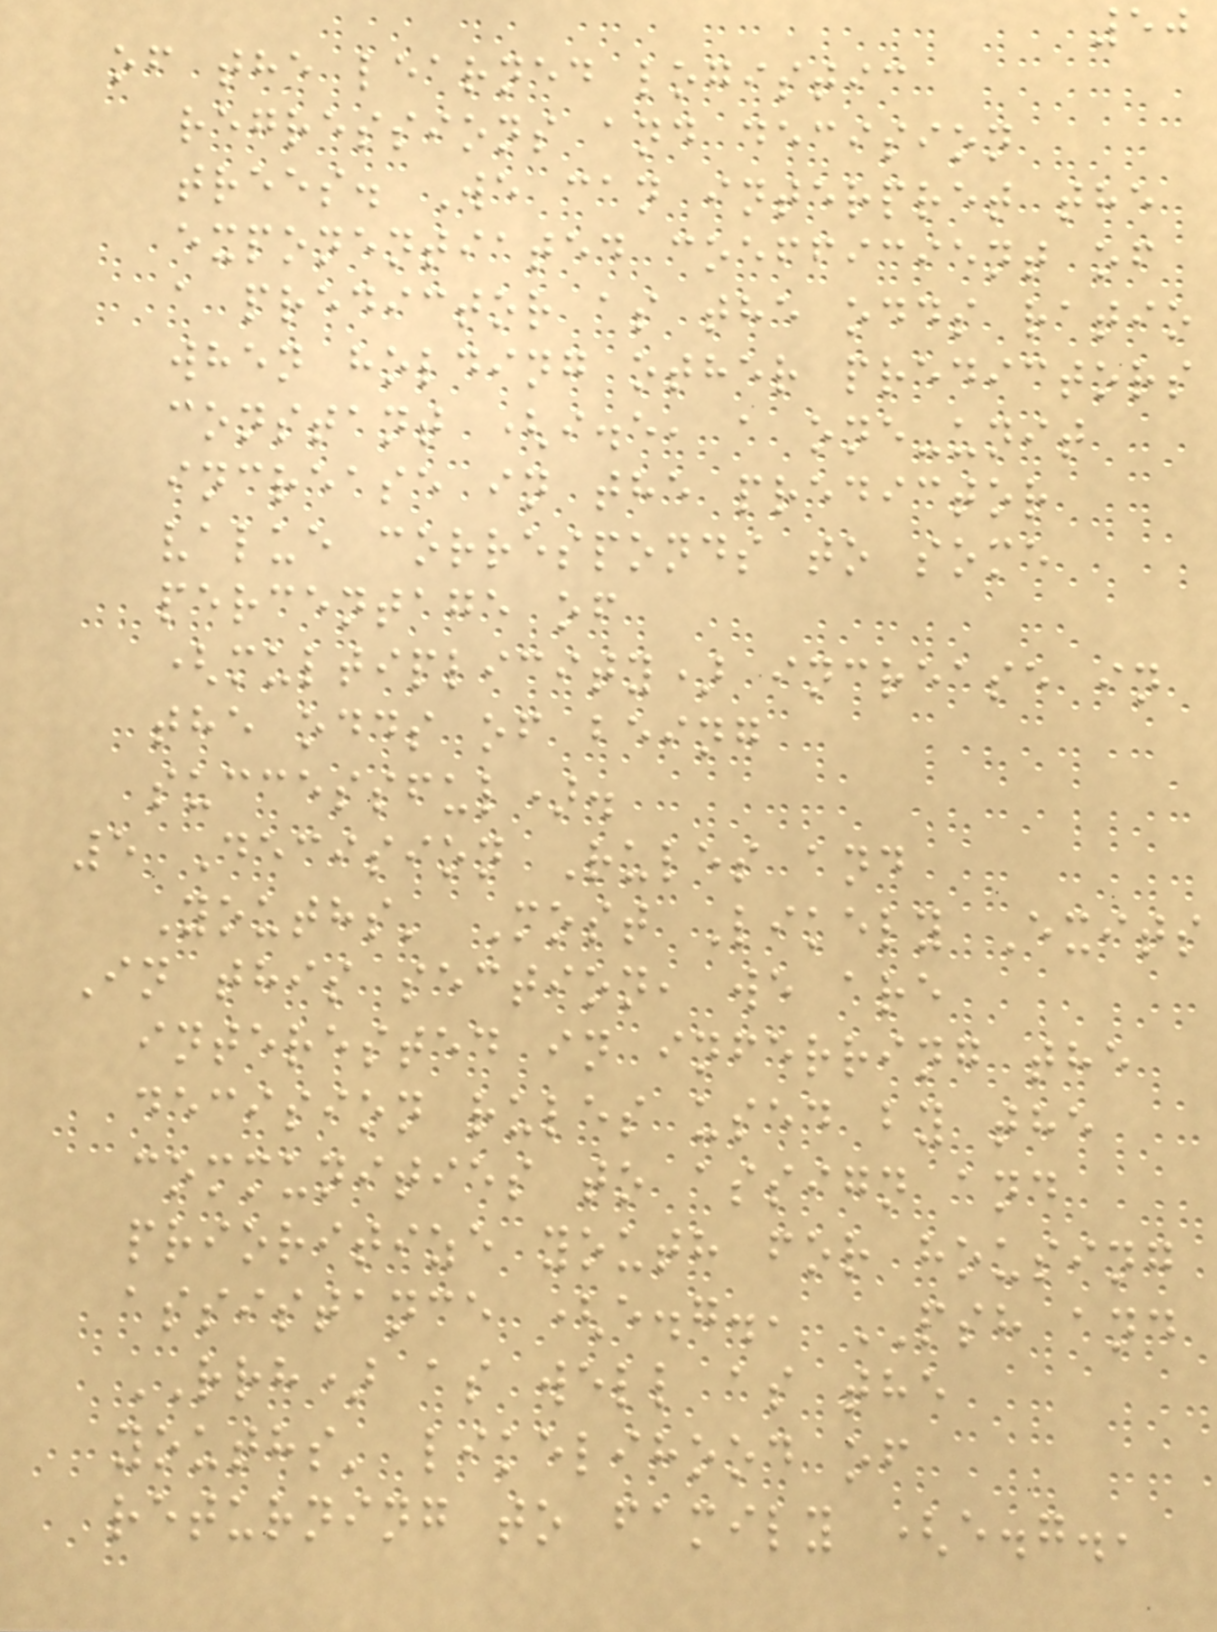50
of the learned logistic
regressions and decision
trees. We can interpret the
exponentiated coefficient of
a predictor as the odds ratio
when holding other predictors
constant (i.e, a one-unit
increase in the predictor
value corresponds to some
percentage of
(multiplicity) increase in
the odds of being
successful).
5 Decision Rules and
Youths' Most Likely Exits
In this section, we are
interested in inferring the
decision rules used by the
communities to assign and
prioritize youth for housing
assistance (e.g., PSH and
RRH) as well as the
youths' likelihood of
returning to family (e.g.,
